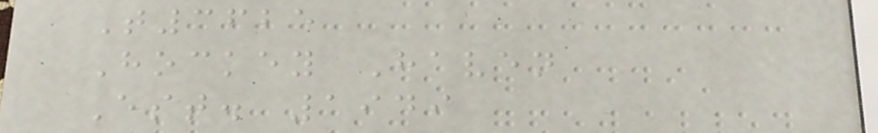T3625
Hockey Haven
Est. 1949
